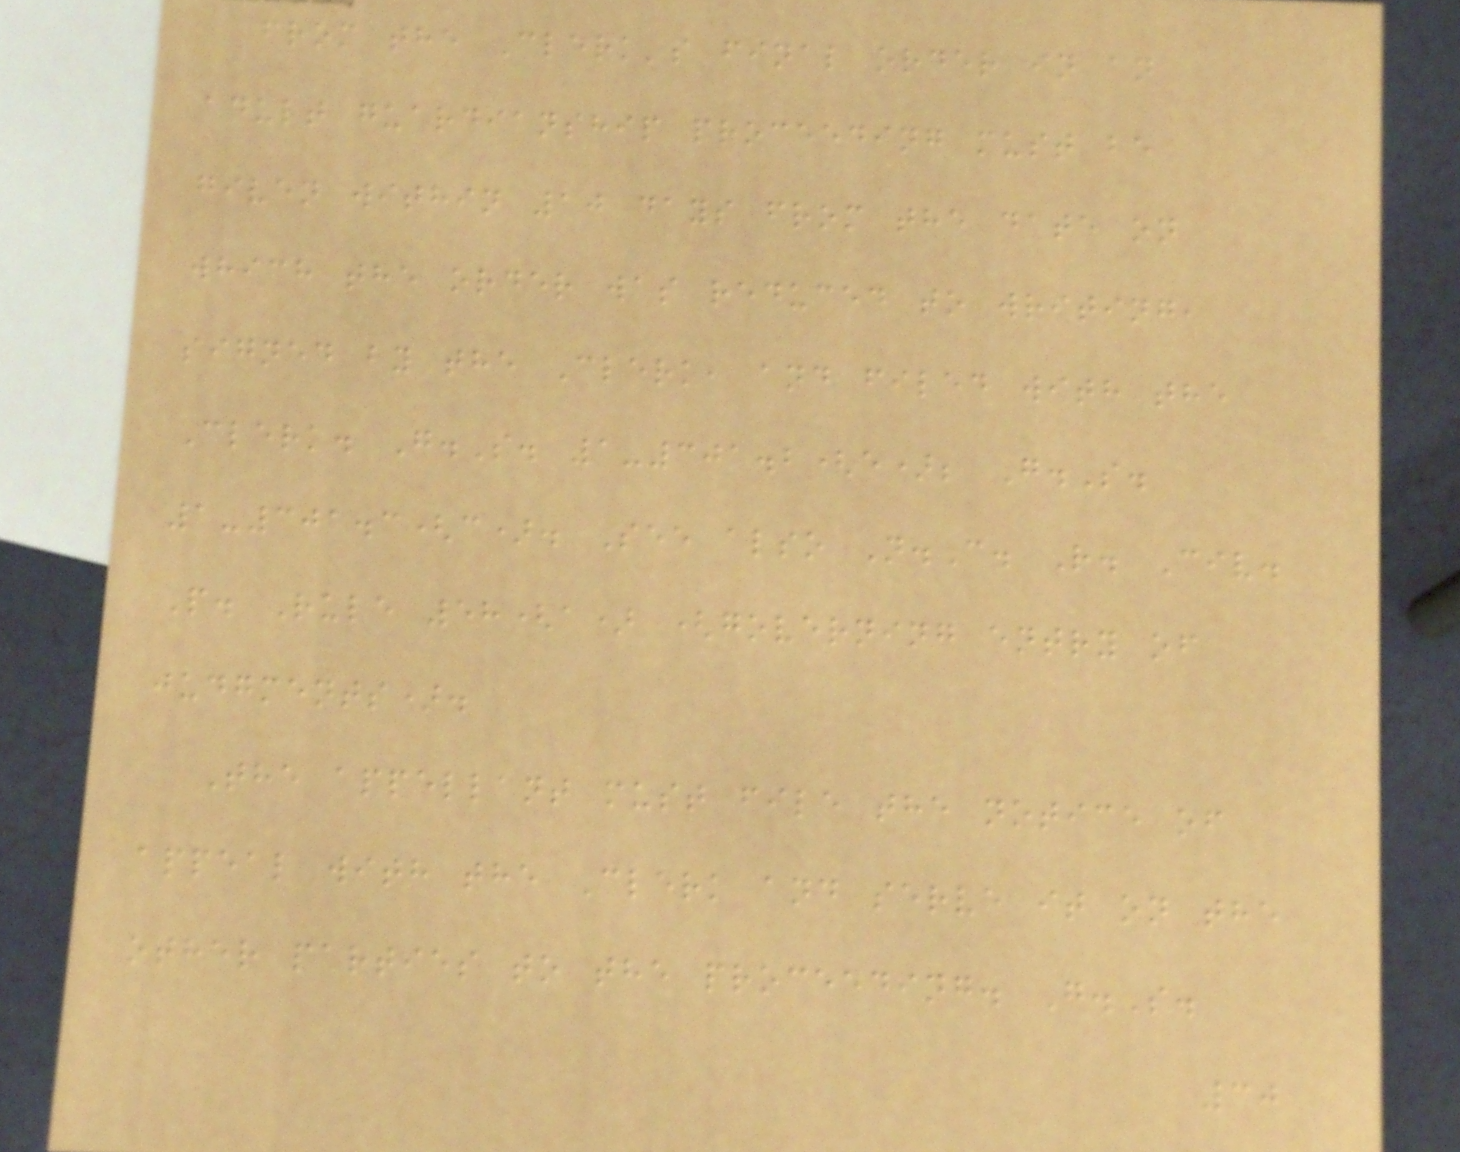from the Clerk's final order in an
adult guardianship proceeding must be
given within 10 days from the date on
which the order was reduced to writing,
signed by the Clerk, and filed with the
Clerk. G.S. 1-301.2(e); G.S.
1-301.3(c). See also N.C. R. Civ.
P. Rule 58(a) (governing entry of
judgments).
The appellant must file the notice of
appeal with the Clerk and serve it on the
other parties to the proceeding. G.S.
30
